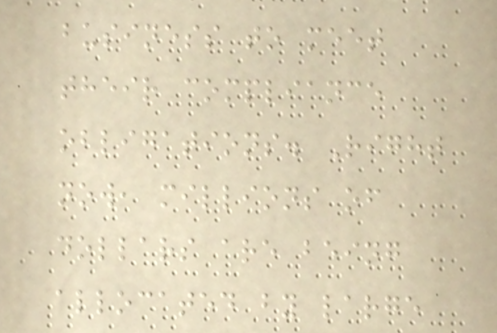business to meet
their compliance
obligations. Right
now, millions of
dollars are being
allocated by large
